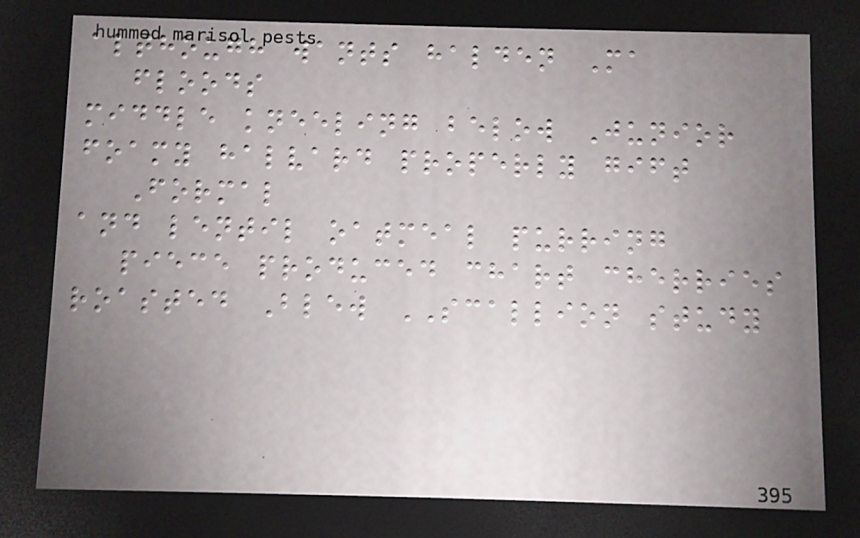although wants halden Ma
floods
middle kneeling below Junior
foamy halvard properly gift
Formal
and lentil oatmeal purring
piece produced chart cherries
roasted Blew SCALLION study
